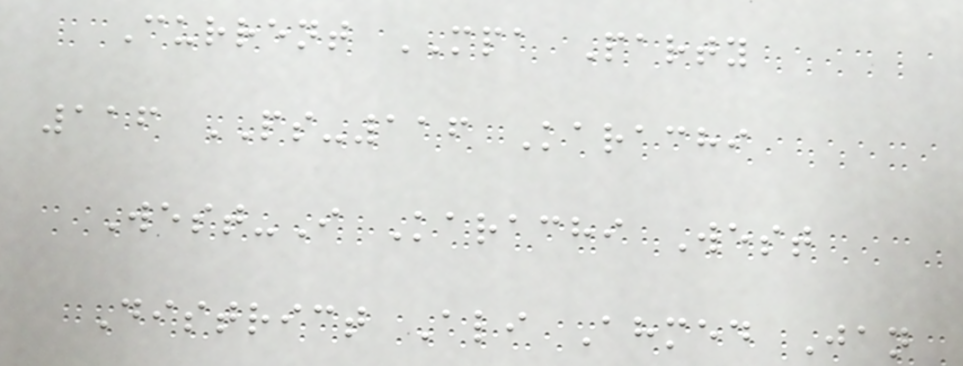Current MPA Party
116 PS-116 Karachi
West-I Karachi West
District Ali Ahmed Jan
